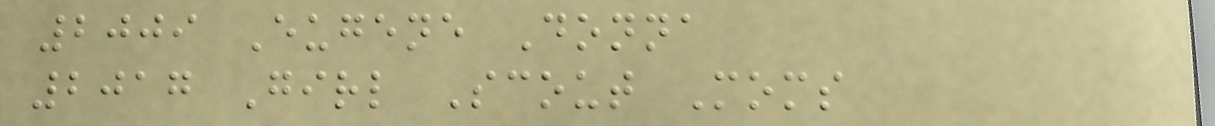2009 Eugene Donna
2017 Girl Scout Moms
